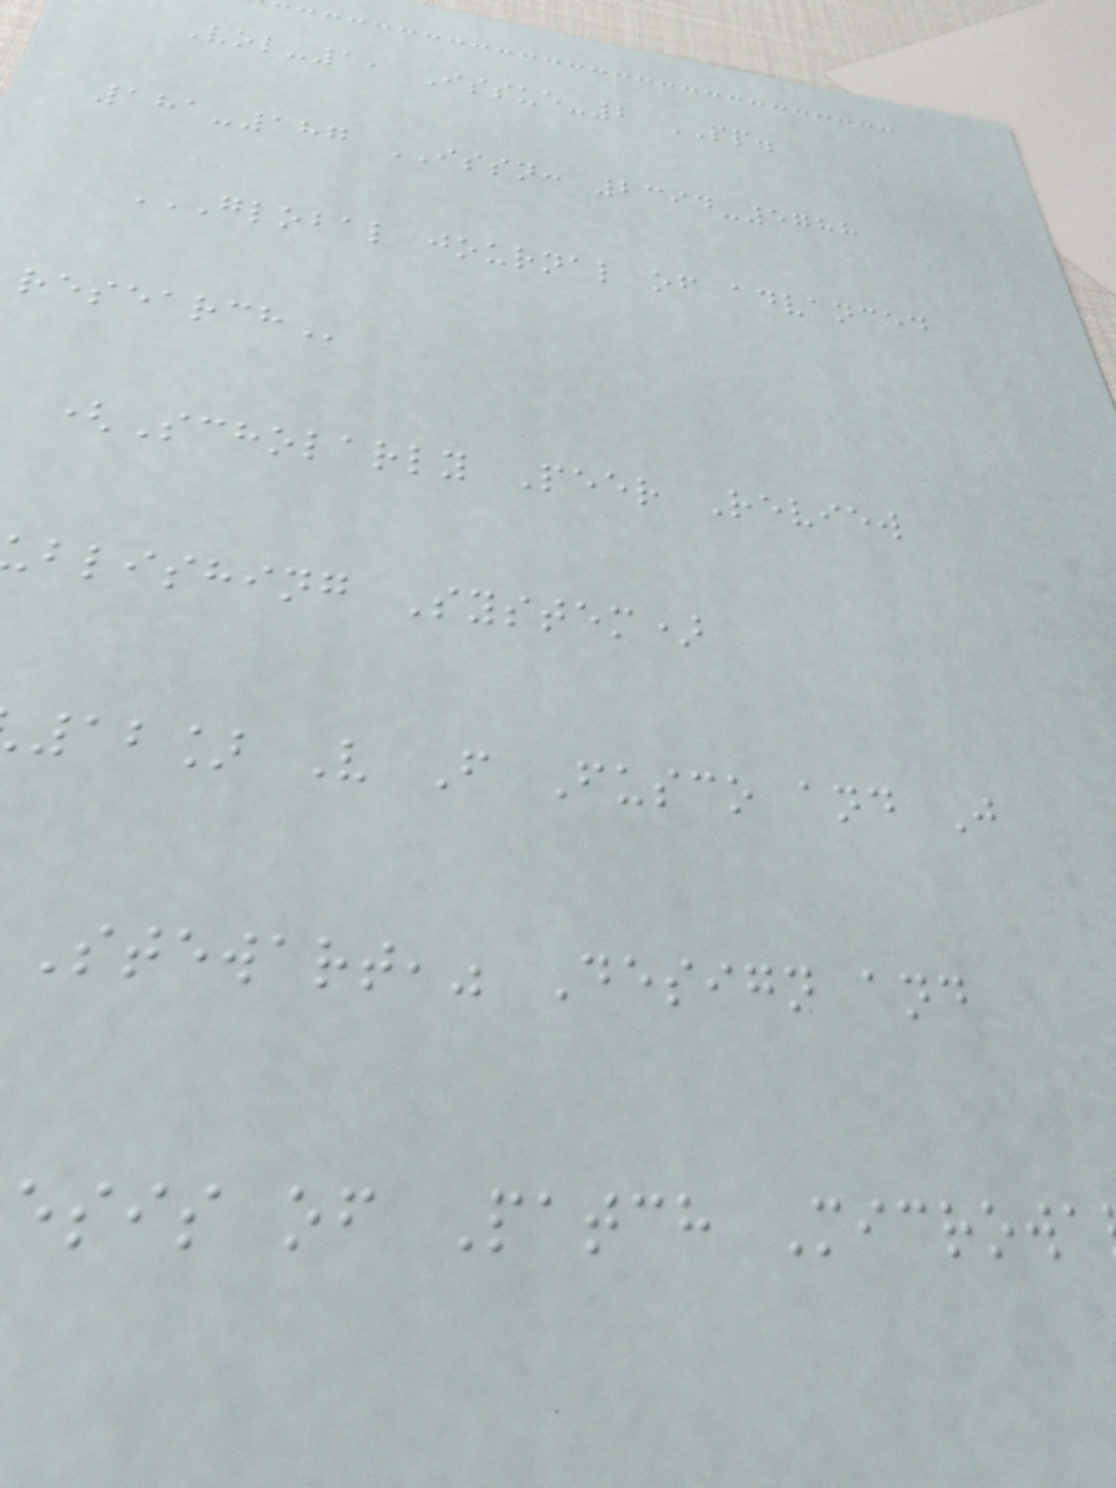Vol-1, Issue-2 PP.
181-187 ISSN: 2394-5788
GLOBAL JOURNAL OF ADVANCED
(Scholarly Peer Review
blishing System)
12] V F Fusco and J
Stewart," Design and
esis of Patch Microwa
